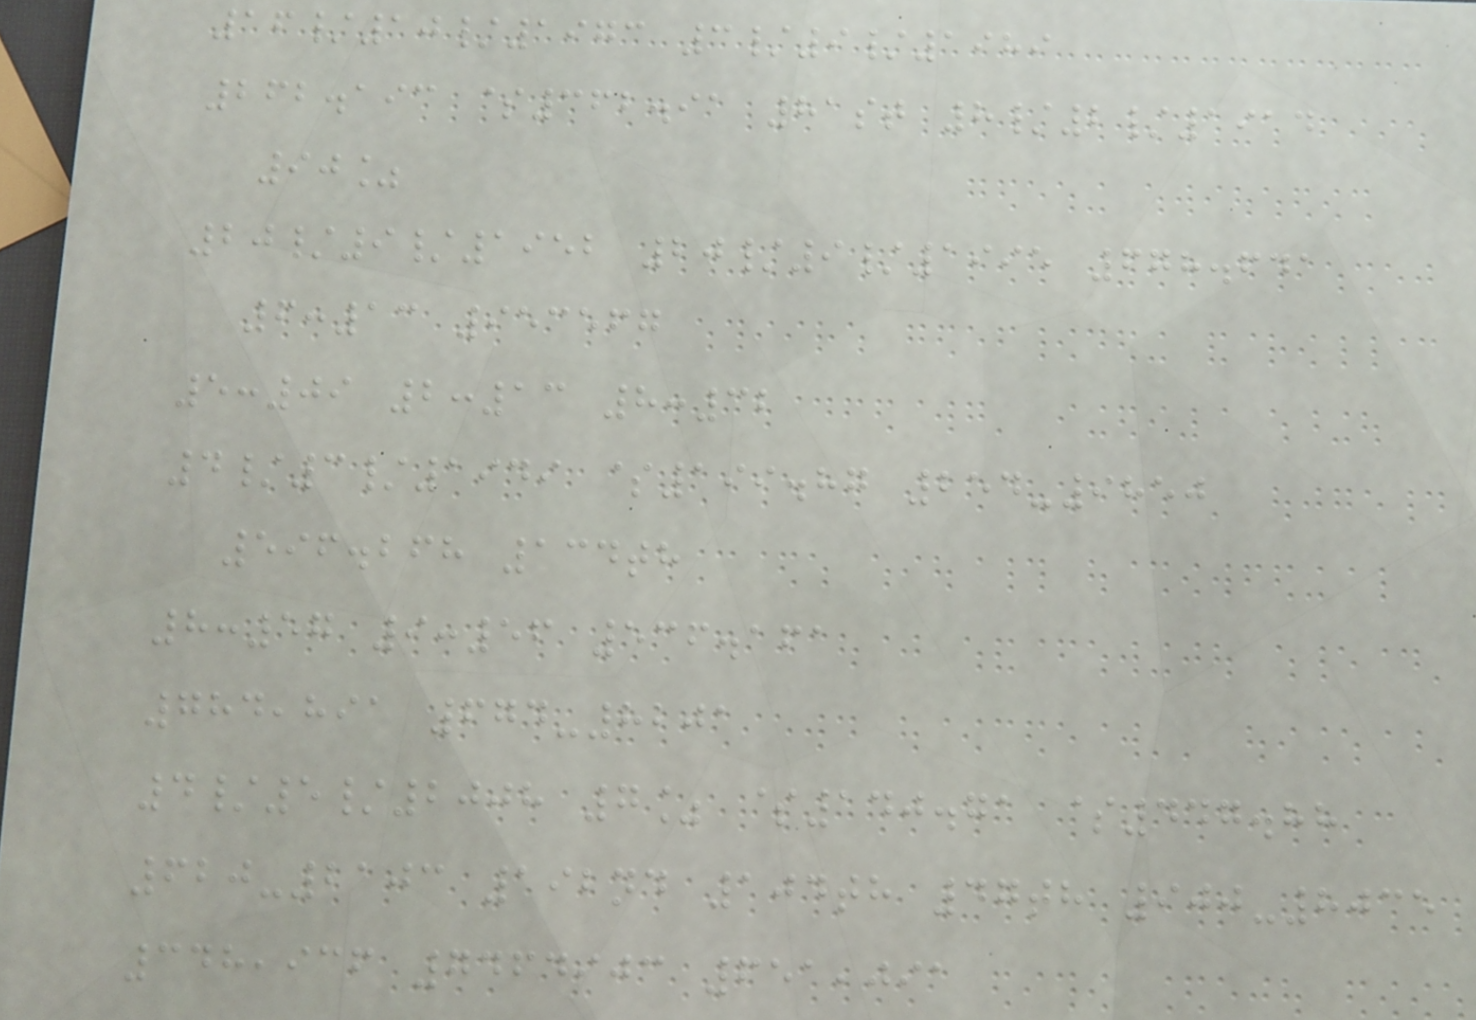16/10/1973 3/9/1989
262.193 $362.91 81st 8/2/1914
90%
20/9/1952 20/9/1995 678.641
6:13 953567
5:09 2:13 8:32
4/3/1949 $199.87 254-9850
596.268 134th
8:57 9:56 536.161
784,891 674-8201
4/5/2008 7% $140.71 $447.88
620-2103 192nd 104th 47th 900-8035
348,936 7464903 651,091
